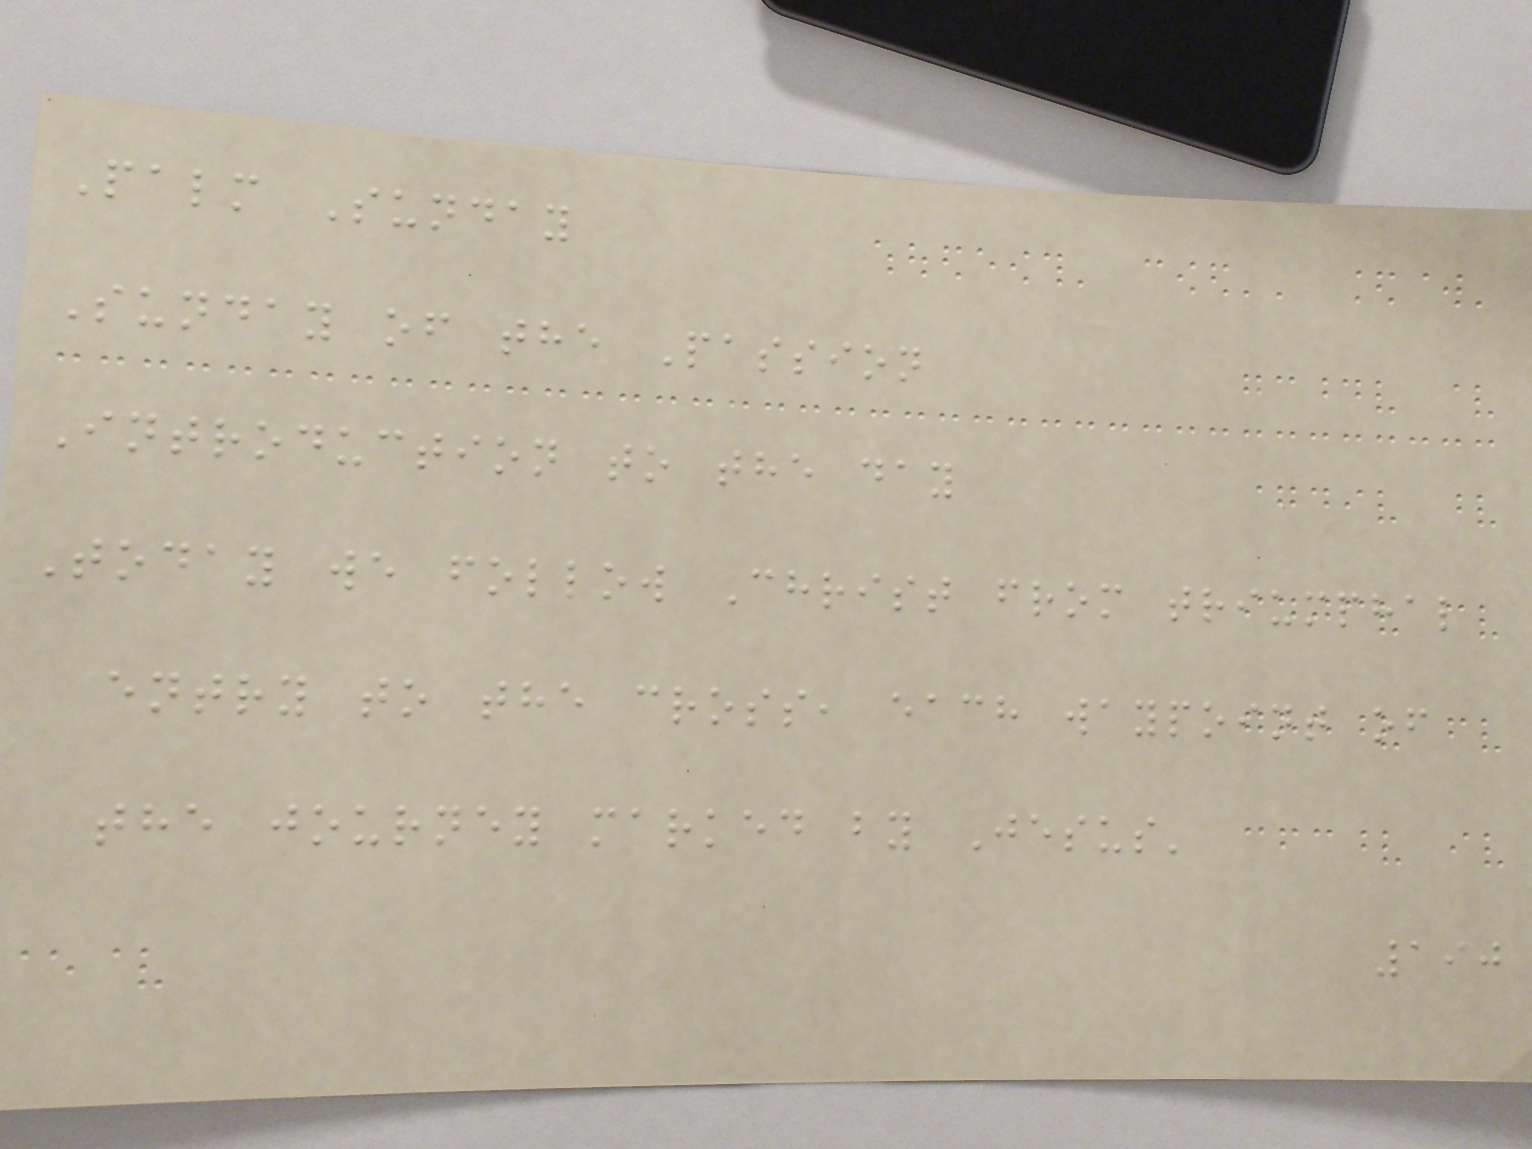Palm Sunday
Sunday of the Passion
Introduction to the day
Today we follow Christ from triumphal
entry to the cross, each waypoint of
the journey marked by Jesus'
190
